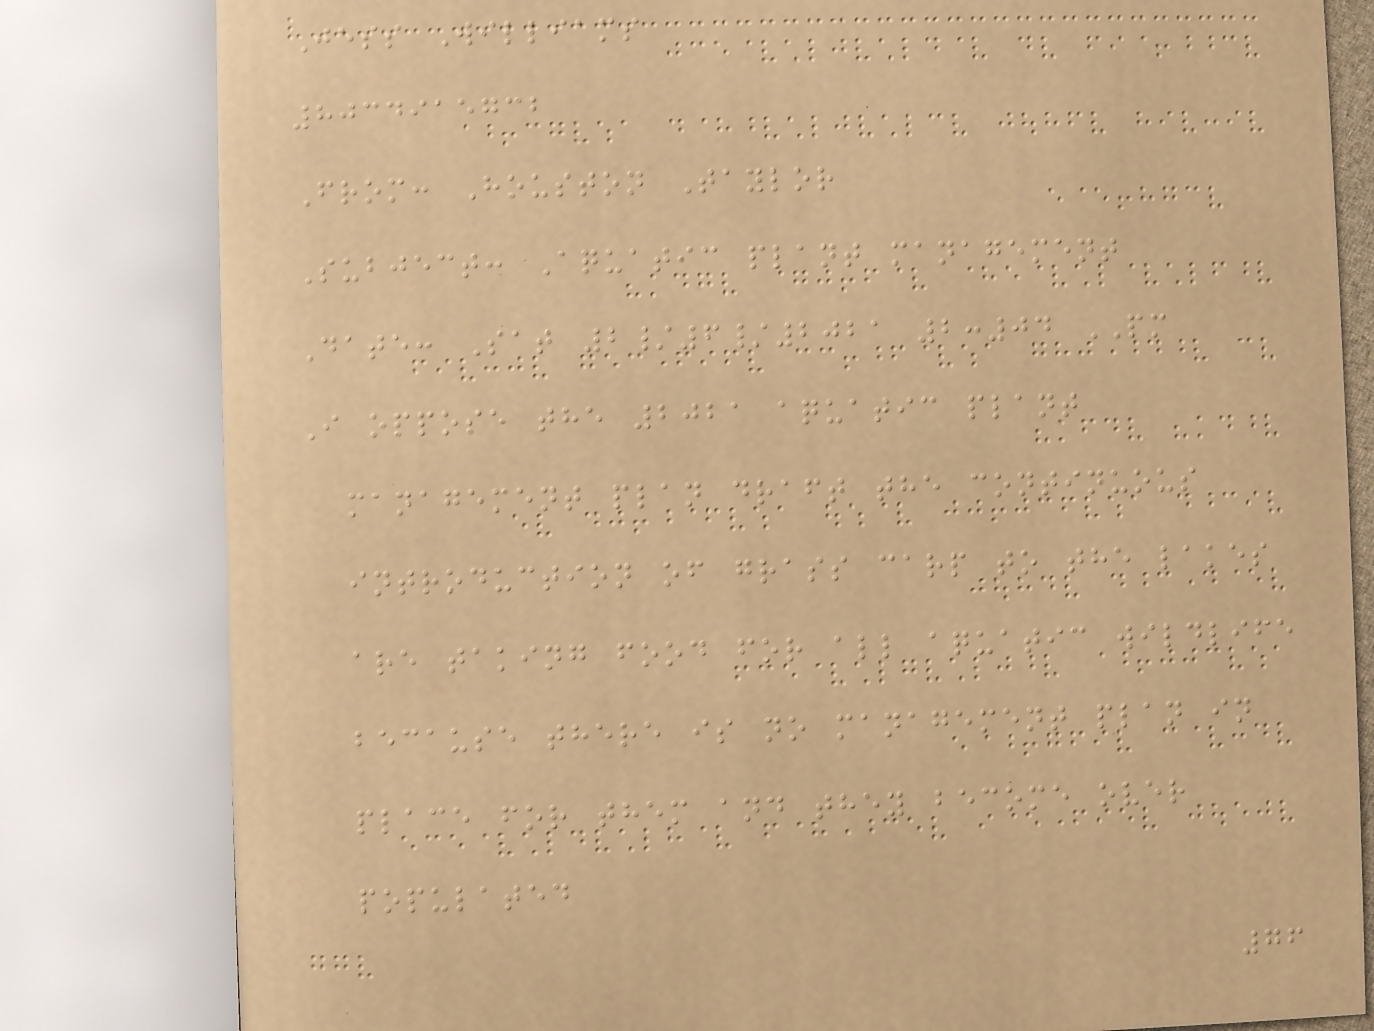Jess Williams
8034915732
From: Houston Taylor
Subject: Aquatic plant management
Date: Sat 2/6/2021 2:04 PM
I oppose the 2021 aquatic plant
management plan draft the continuous
introduction of grass carp to the lakes
are taking food for all aquatic wildlife
because there is no management plan in
place for them and they become over
populated
76
